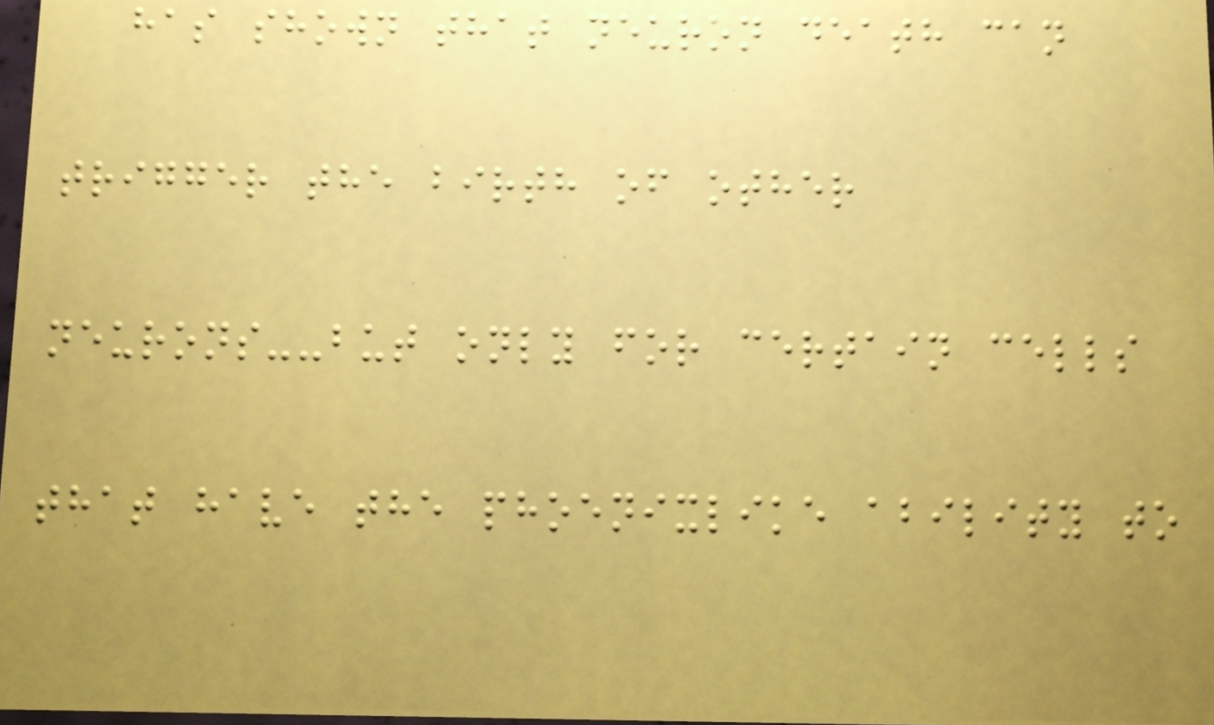has shown that neuron death can
trigger the birth of other
neurons--but only for certain cells
that have the phoenixlike ability to
